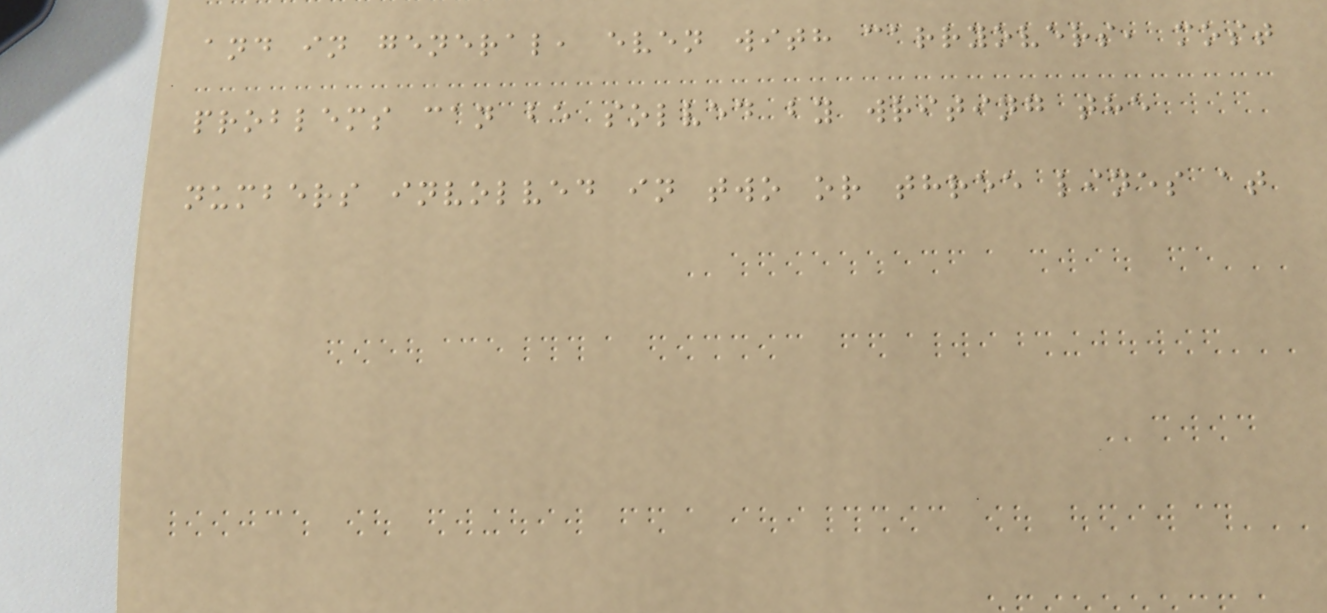and in general, even with carryovers, most
problems can be solved by writing the
numbers involved in two or three lines at
